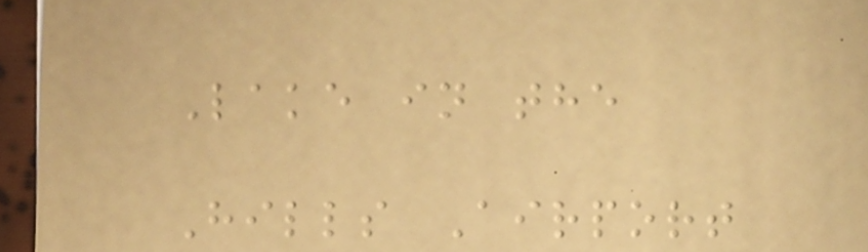Lake in the
Hills Airport
